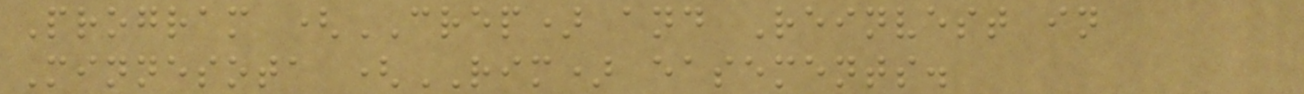Program (CREP) and Reinvest in
Minnesota (RIM) easements.
